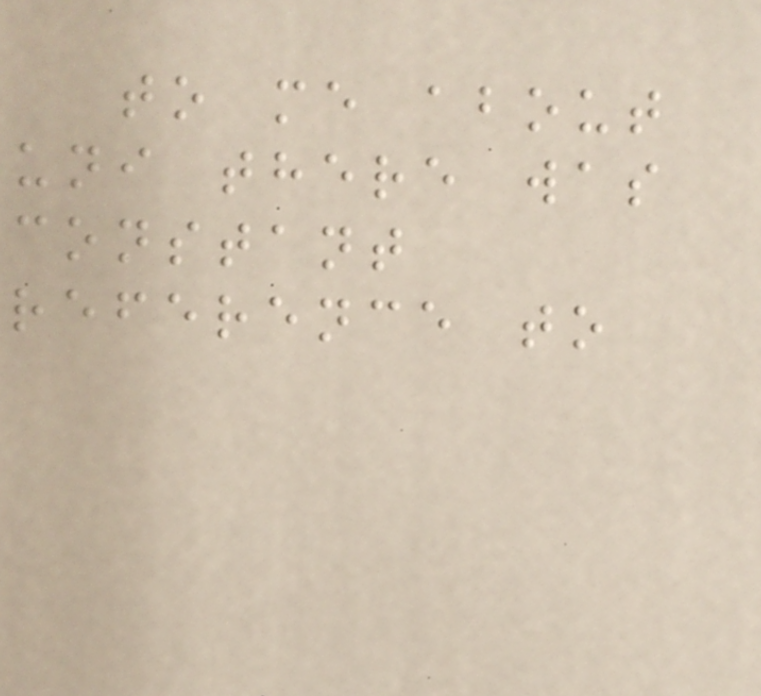to me about
uni there was
constant
reference to
